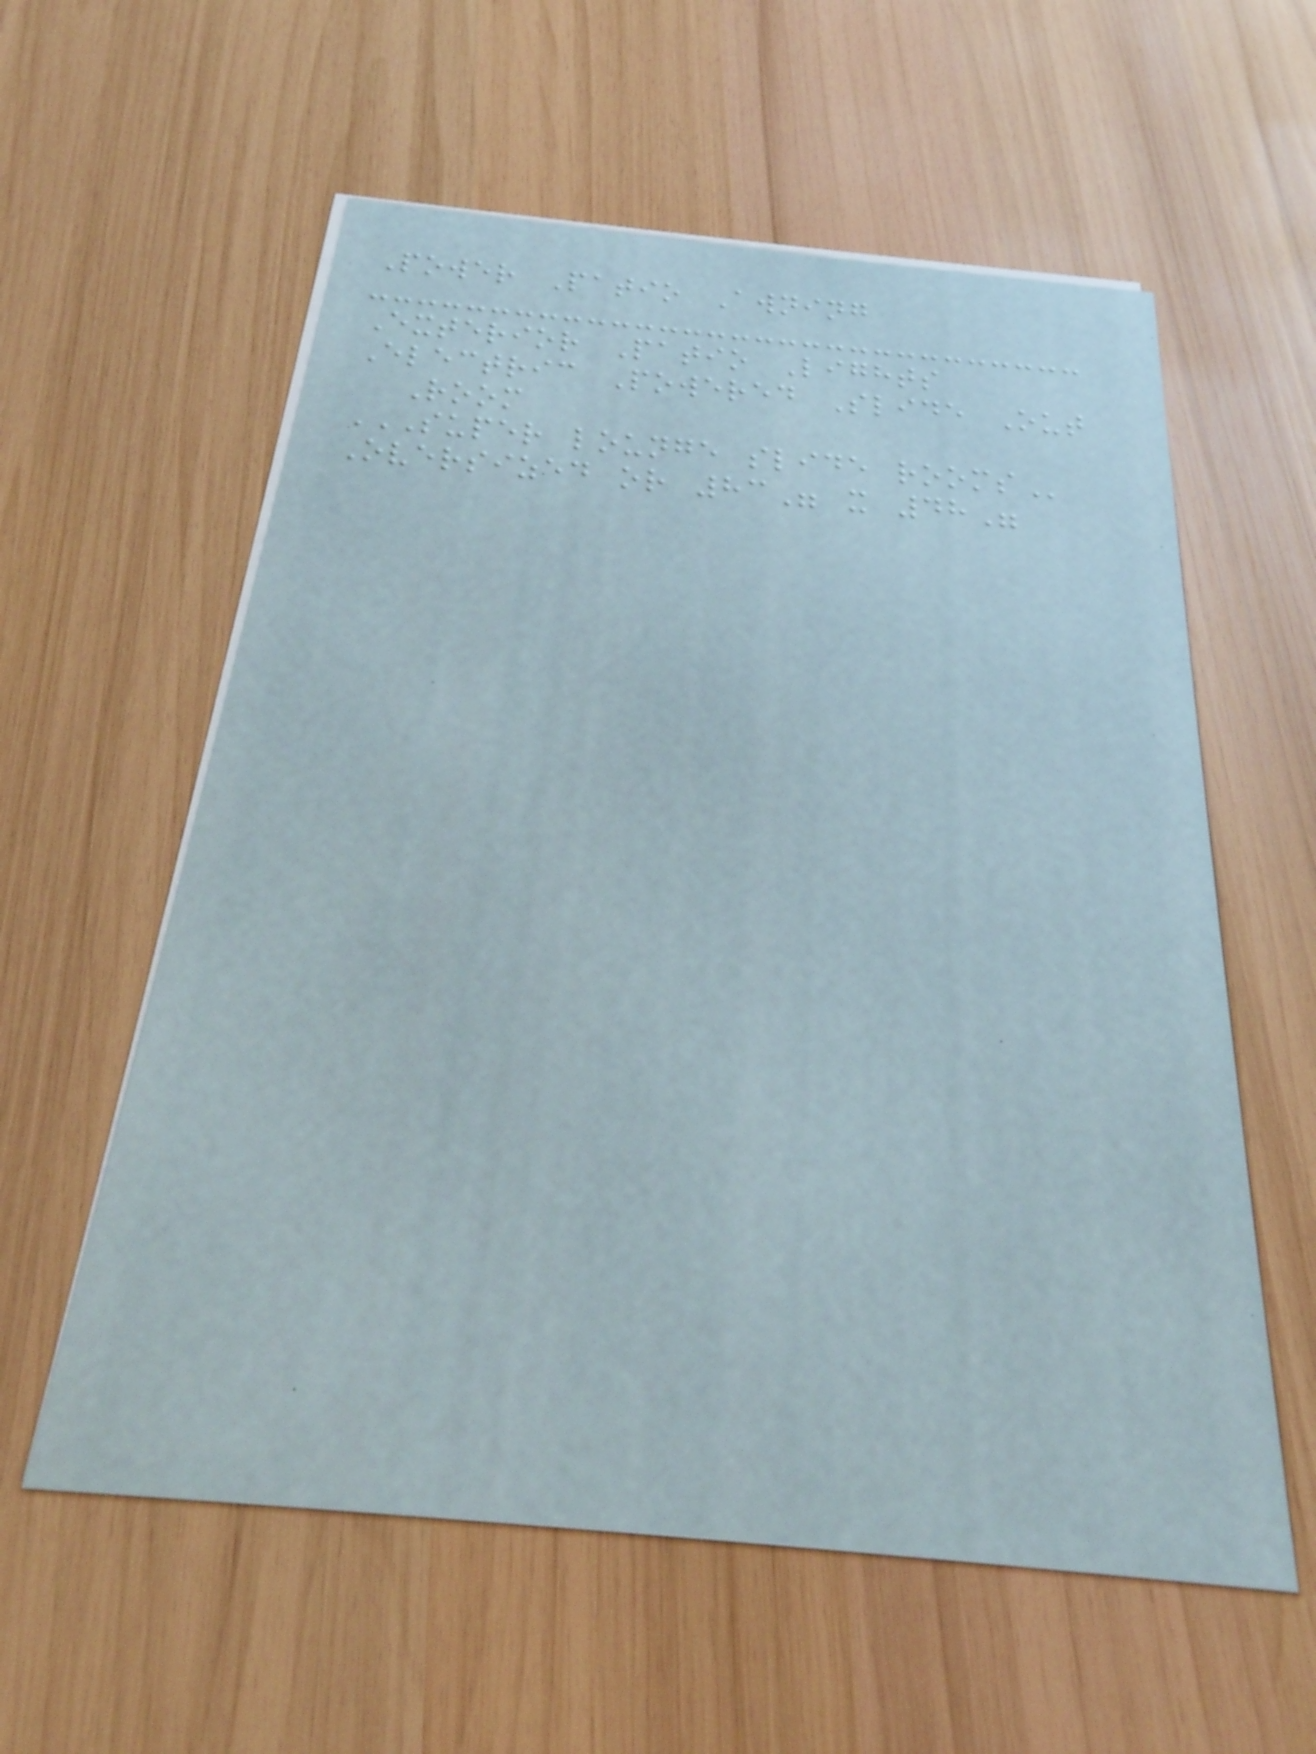Power Patio Awning
Exterior Patio Lights
Electric Powered Slide Out
Room
SUPER LOUNGE SLIDE ROOMS
Oversized or 83" x 48"
